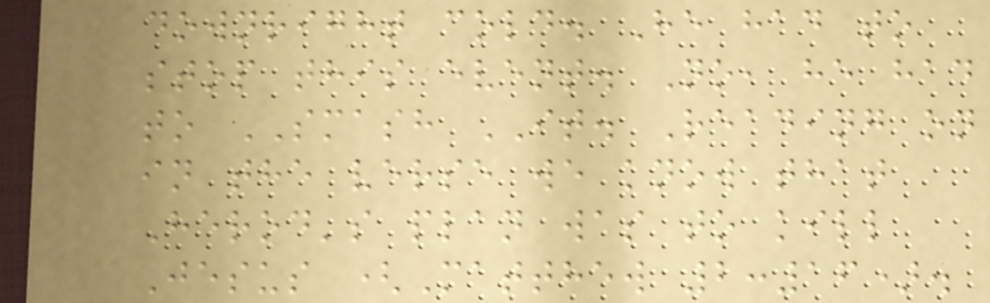downright cold. He had to
stop this event. No, he had
to SMASH IT. Reading on
in the verse we know that
Herod's plan was to kill
Jesus (Matthew 2:16).
